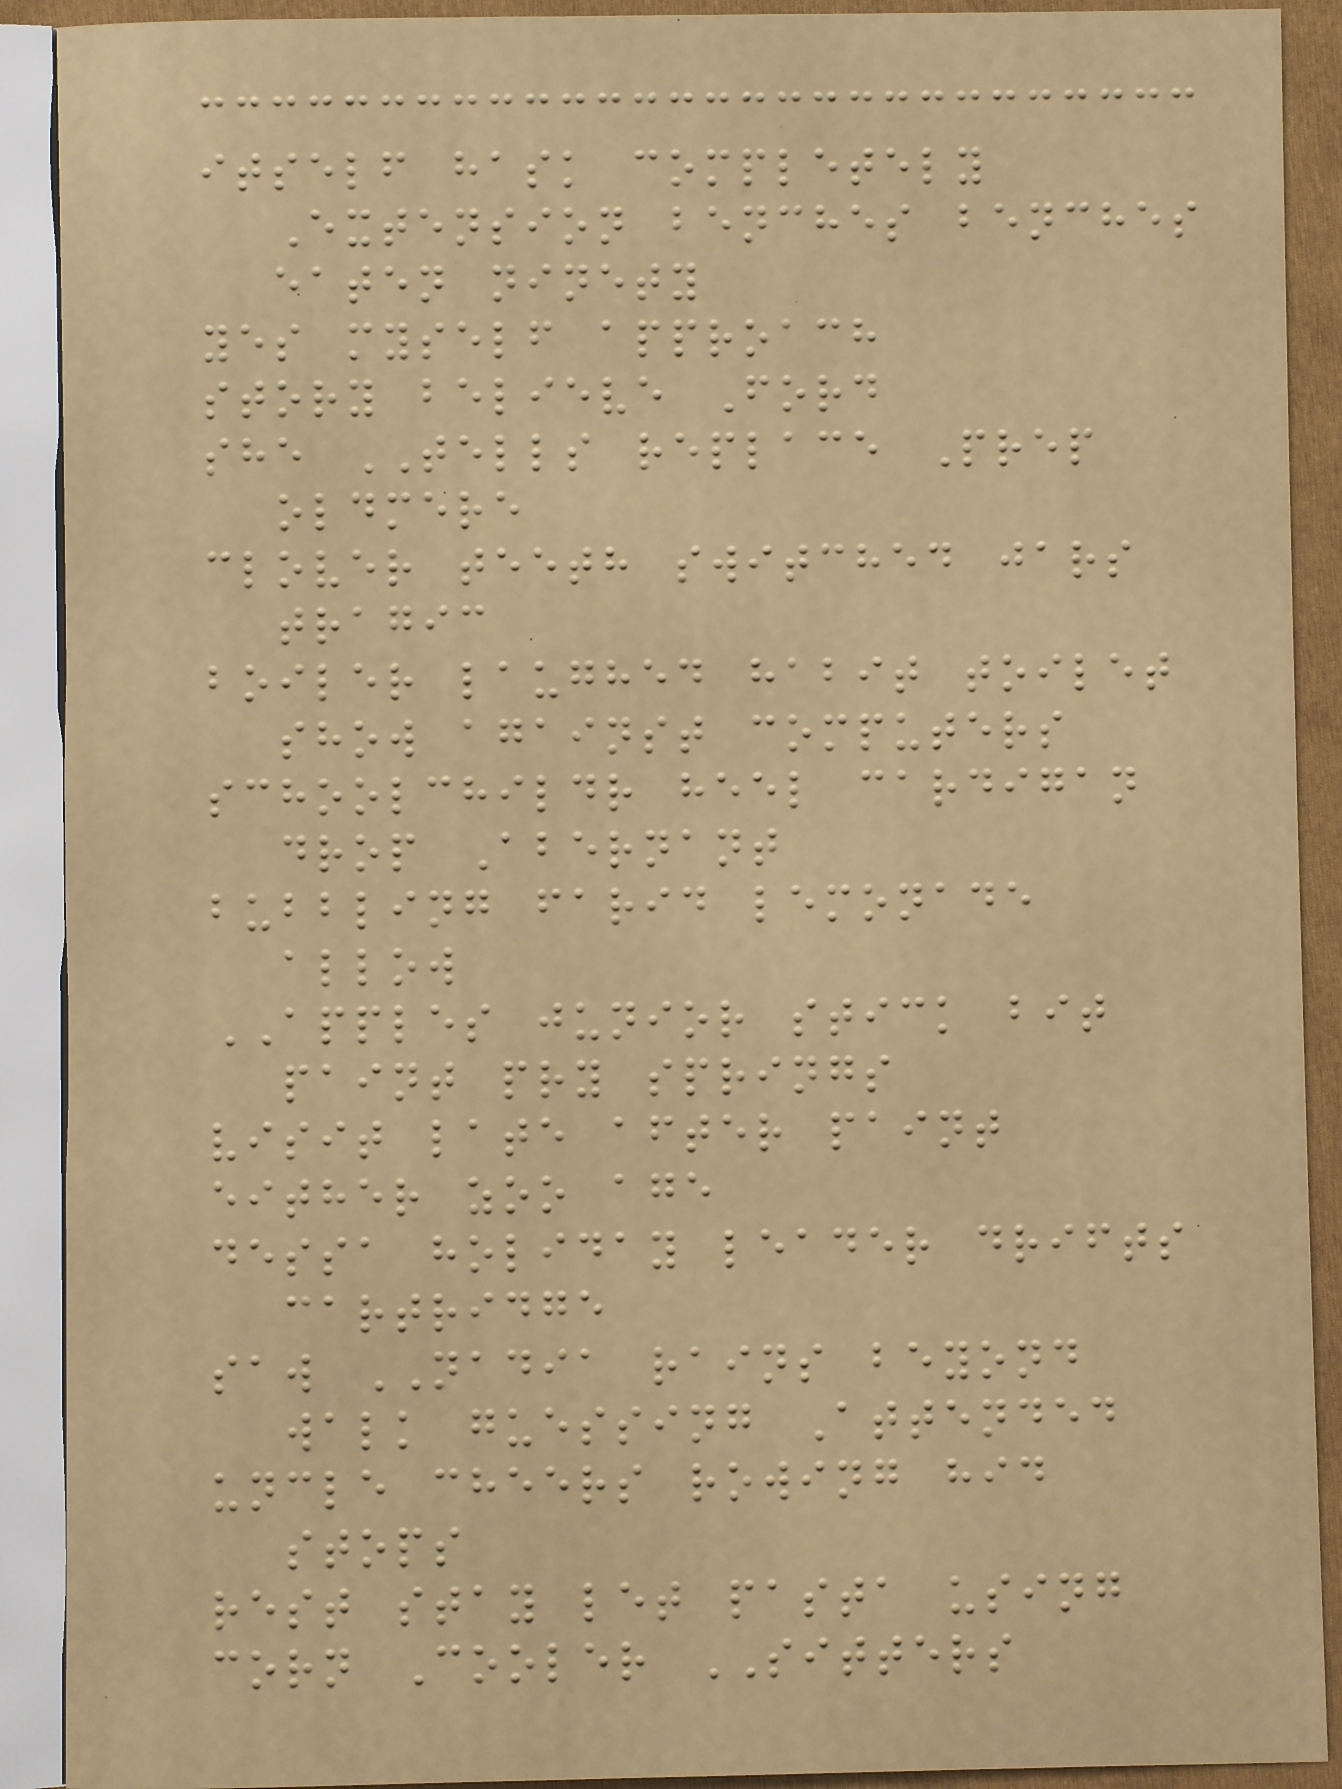itself hask completely
Extension benches benches
eaten ninety
yes myself approach
story believe Ford
she TELLS replace Prep
oldmere
clover teeth switched jars
tragic
boiler laughed habit toilet
show against computers
schoolchildr heel cardigan
drop Abernant
bubbling farid lemonade
allow
APPLES junior stick bit
paint pry springs
visit late after paint
either zoo age
dessa holiday leader drifts
cartridge
saw NADIA rains beyond
walk guessing Attended
uncle cheers rowing hid
stops
rest stay let pasta using
corn Cooler SITTERS
